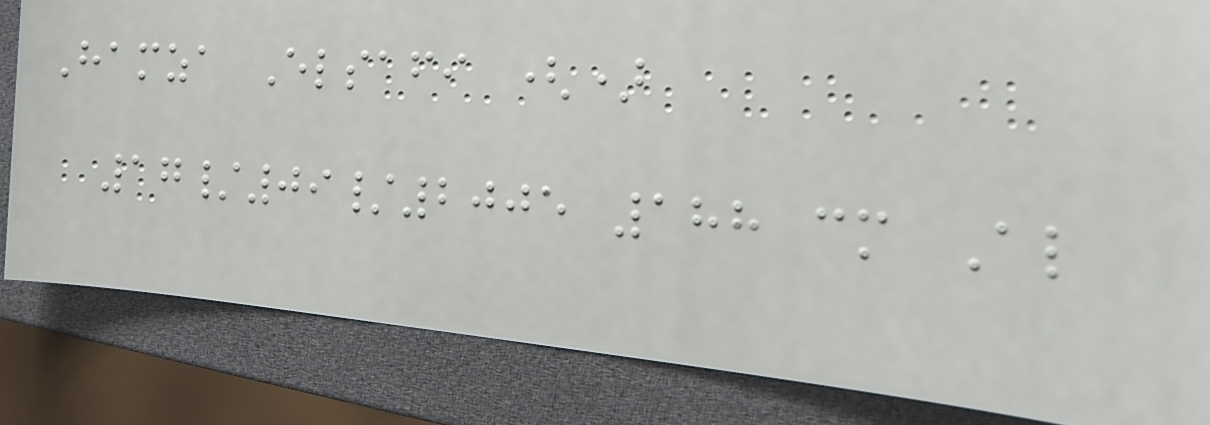Hamza Elsafi ()
17/09/2005 188 cm Al
